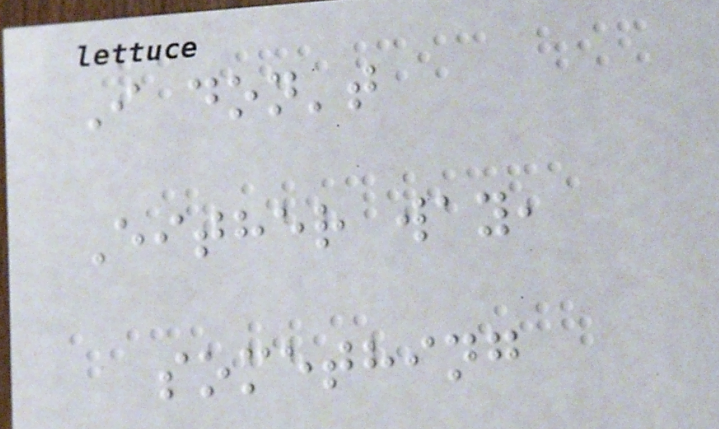I don't
Either way,
something
